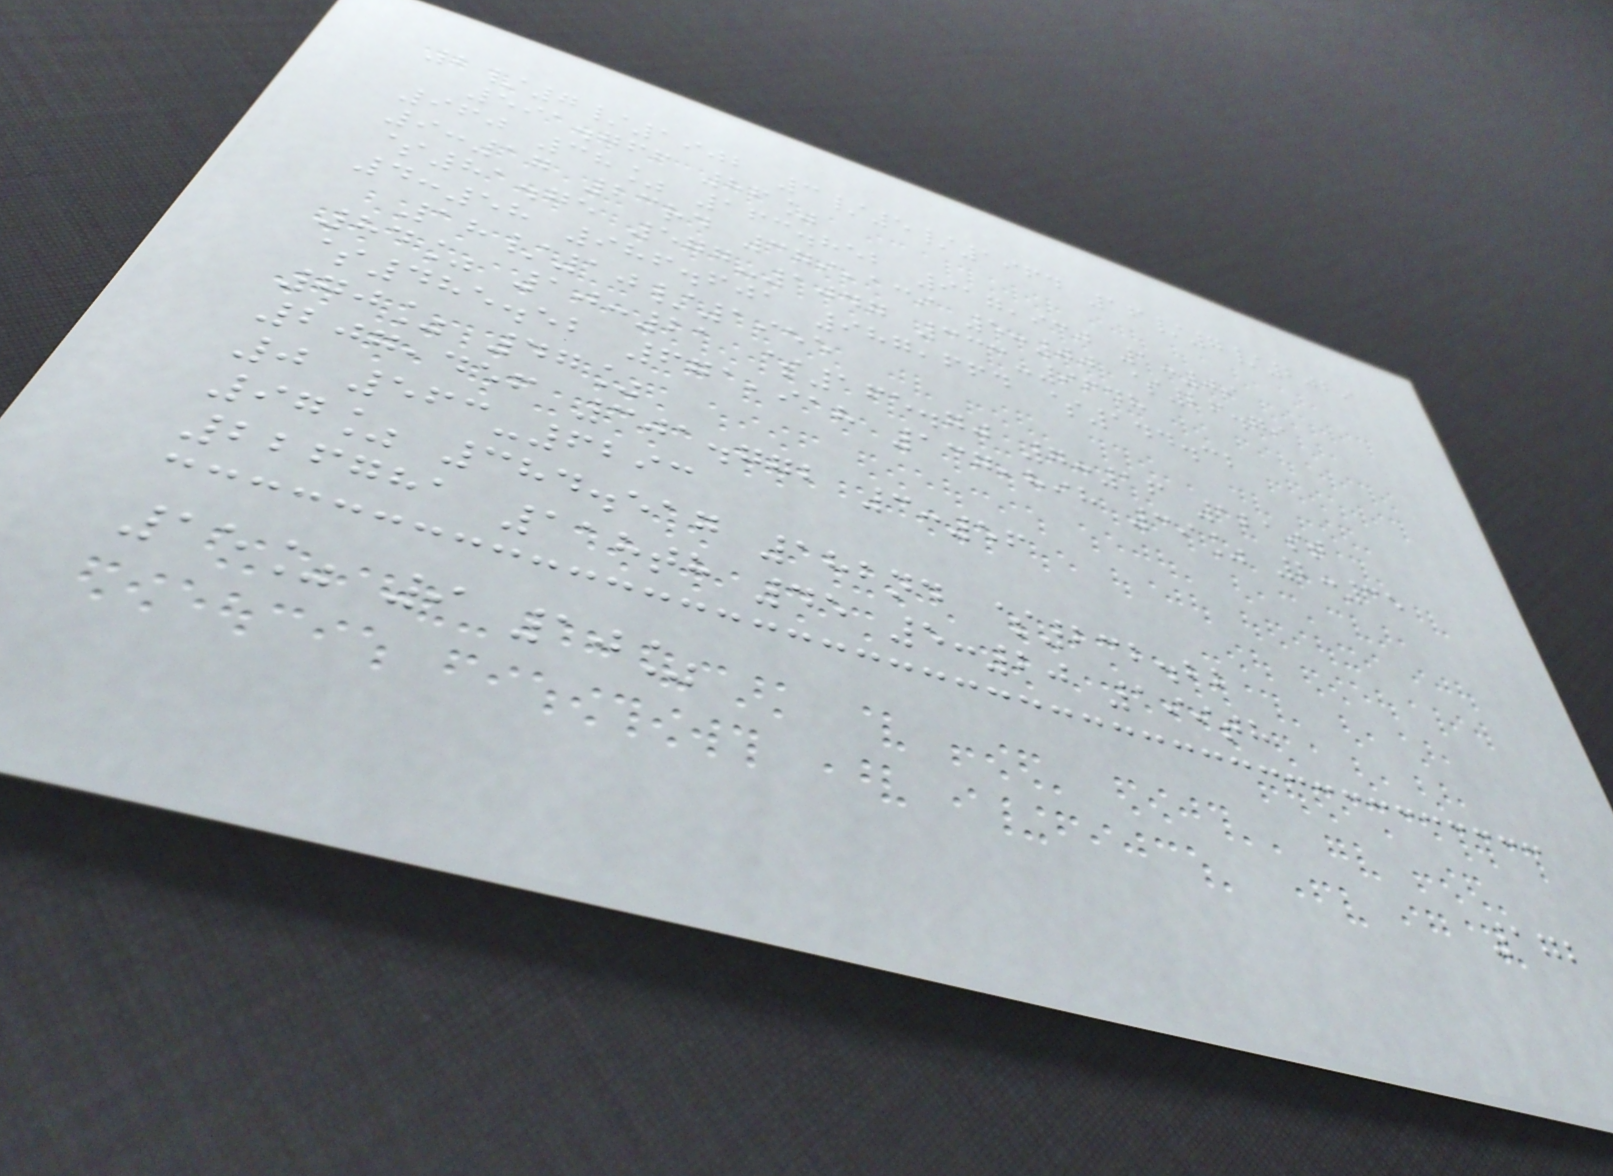2/7/1902 3/5/1964 16/7/2029
591.766 86%
960 38% 163.852 917,930 1:09
9:17 23rd 379,139 5:00 $26.79
$81.75 577-1047 333-9648
4:58 986.601 987,664 $144.32
18/10/1955
84% 10:21 $165.70 7:16 121st
$485.52 671,918 137,898 39% 2:35
70% 47%
207,456 301.772 3:56
0 563-6293
97% 384.517 182nd $232.22
226781 118th 45 5:20 199th
15% 9 10%
172
